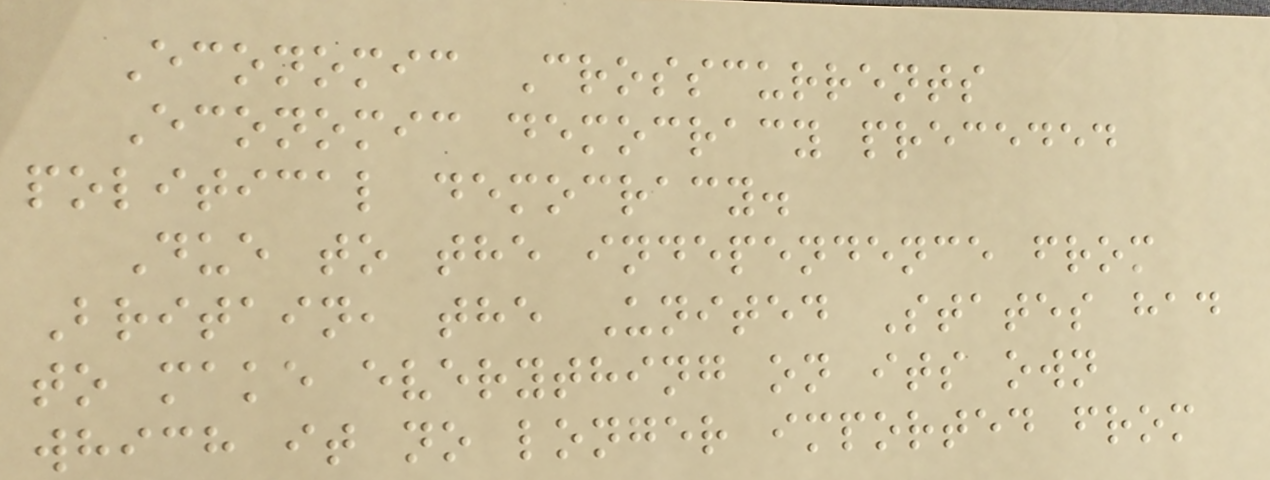Economic Crosscurrents
Economic democracy preceded
political democracy.
Due to the independence from
Britain, the United States had
to make everything on its own
which it no longer imported from
